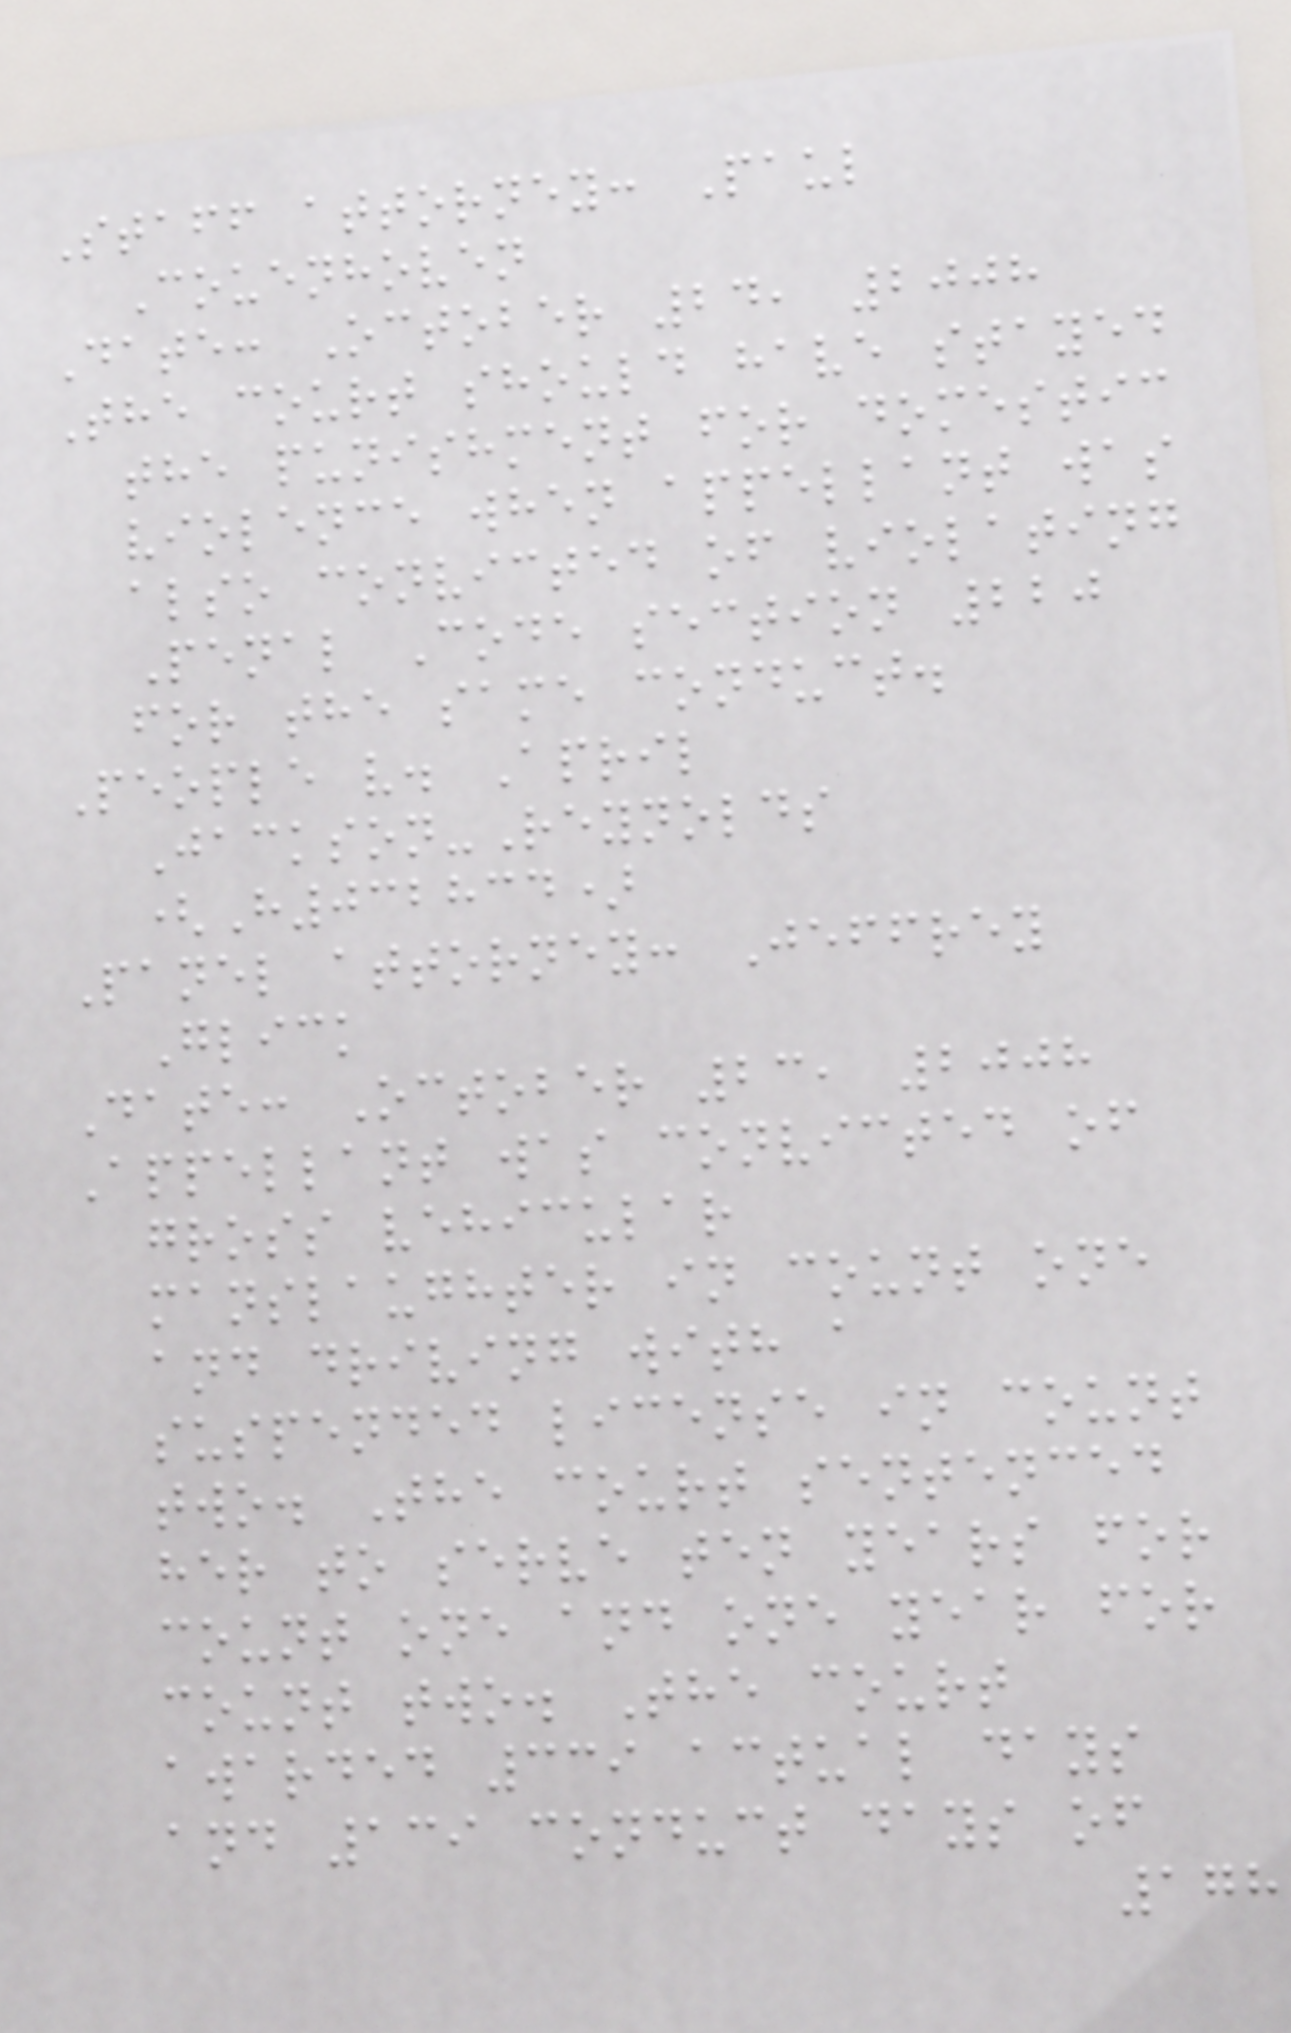Staff attorney: Paul
Couenhoven
Date: October 24, 2008
The court should have stayed
the punishment for domestic
violence when appellant was
also convicted of violating
Penal Code section 220
for the same conduct.
People v. April
Jackson-Reynolds
(H032834)
Panel attorney: Jeffrey
Glick
Date: October 23, 2008
Appellant was convicted of
gross vehicular
manslaughter in count one
and driving with a
suspended license in count
two. The court sentenced
her to serve ten years for
count one and one year for
count two. The court
awarded 339 actual days
and 139 conduct days of
178
